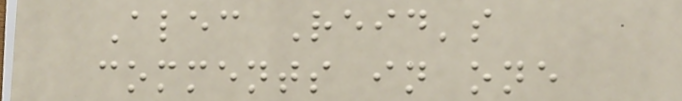Alec Reid's
comments in one
